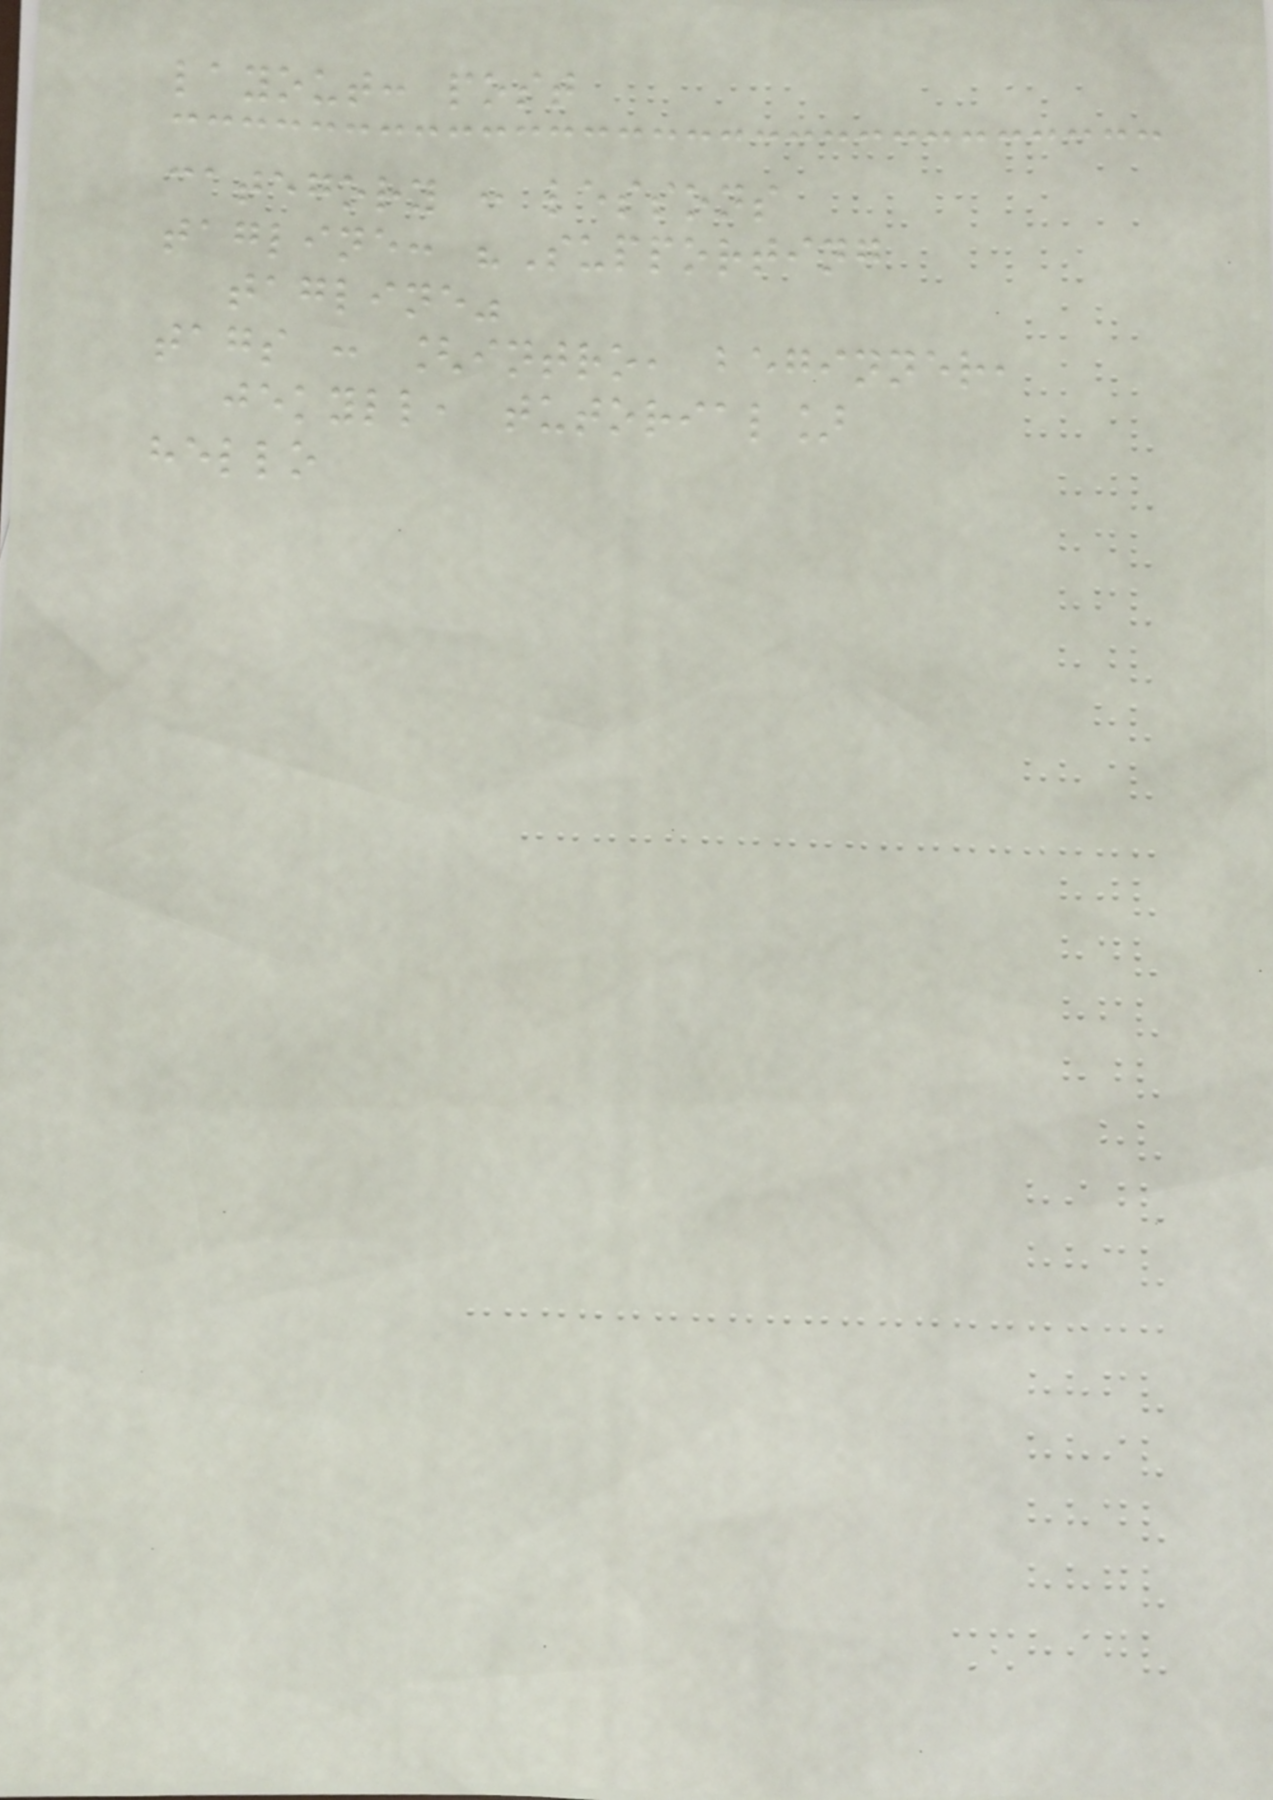layout: post
category : lessons
tagline: "Supporting
tagline"
tags : [intro, beginner,
jekyll, tutorial]
hello
